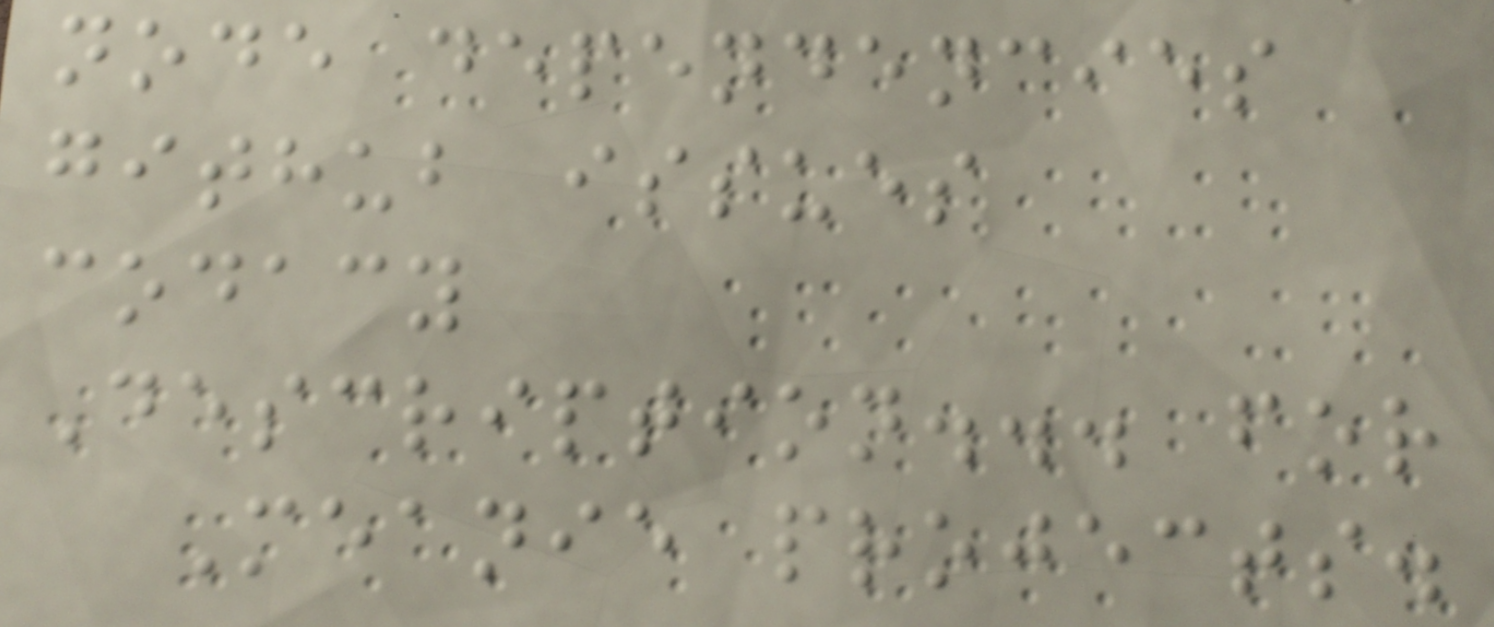node dependencies
github issues
codacy
Description... for
Meanie projects.
